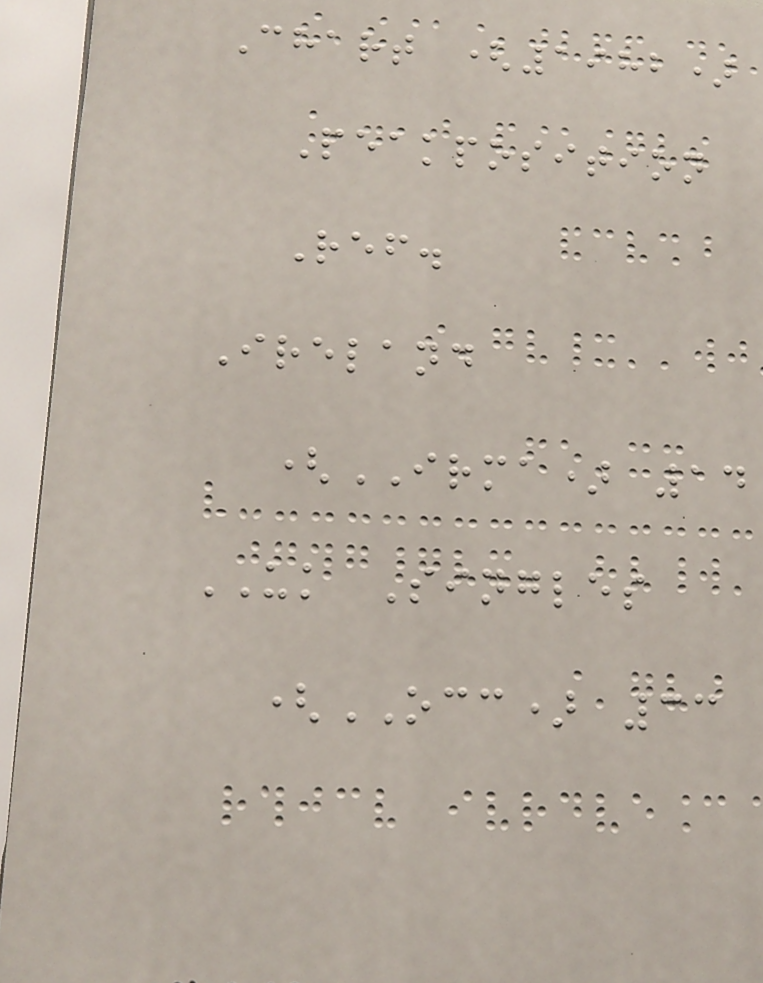Chart (1982)
Peakposition
Ref.
Ireland
(IRMA) 14
UK Singles
(OCC) 33
